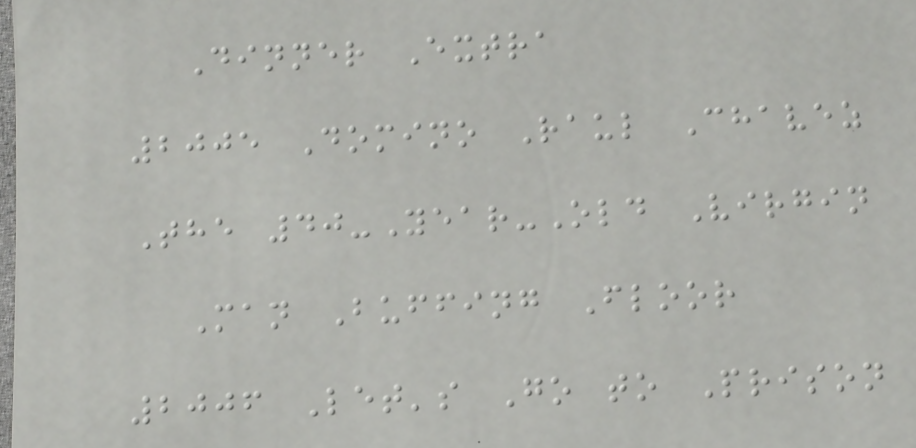Dinner Extra
2005 Domino Raul Chavez
The 40-Year-Old Virgin
Man Buffing Floor
2006 Let's Go to Prison
